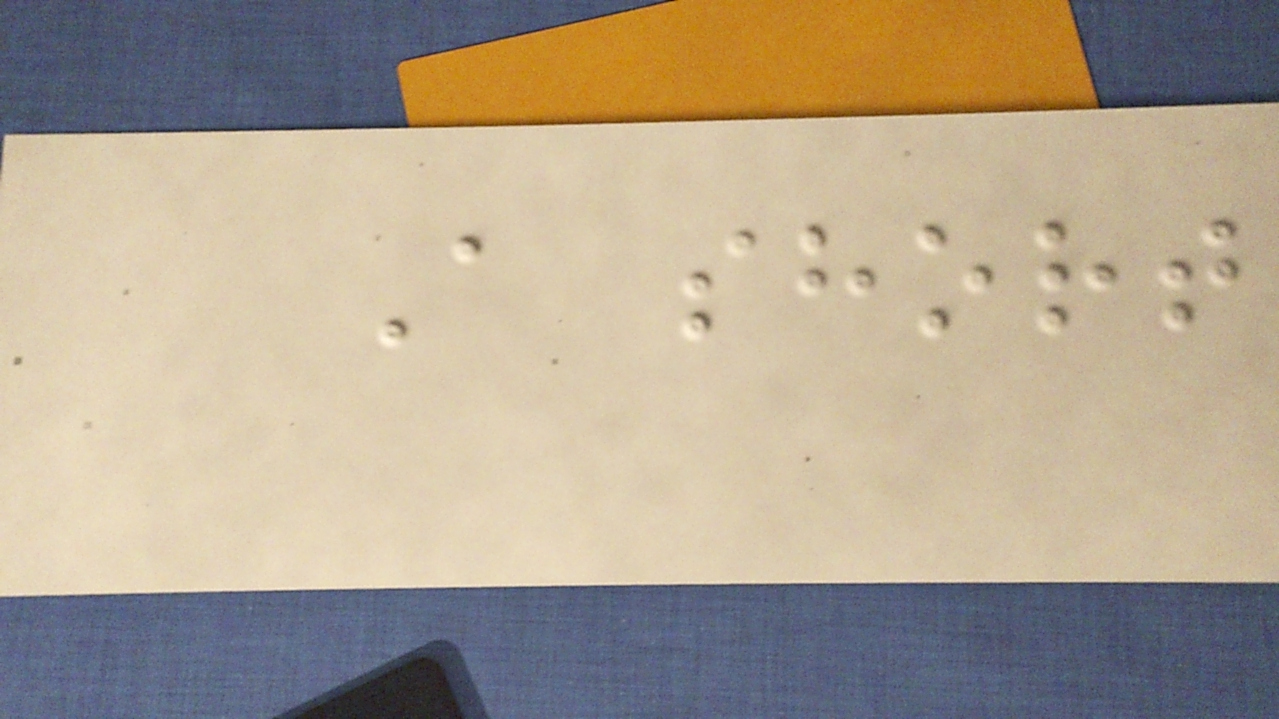A short
